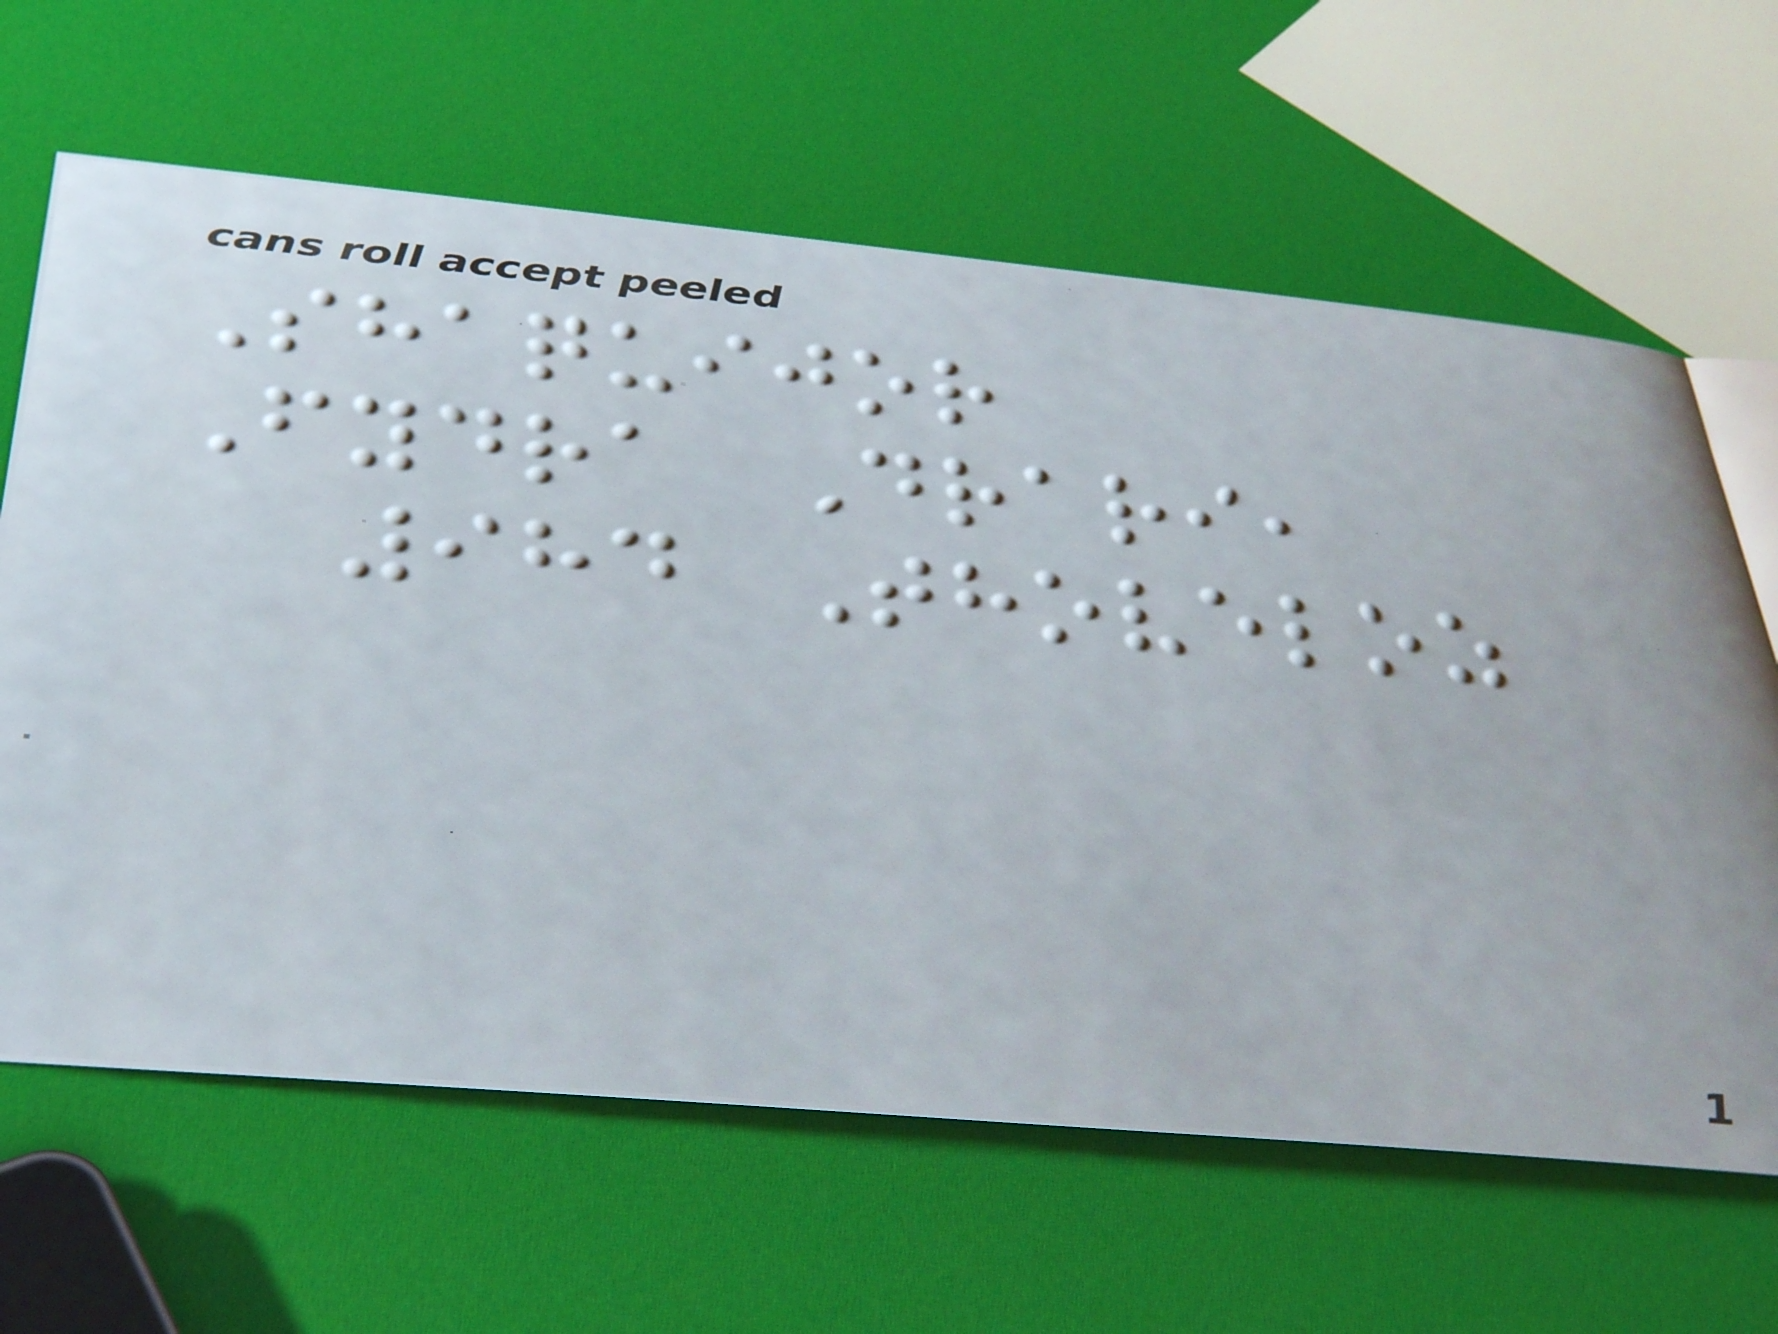Shaquijor
Fydra Drari,
984 Thoveloz
